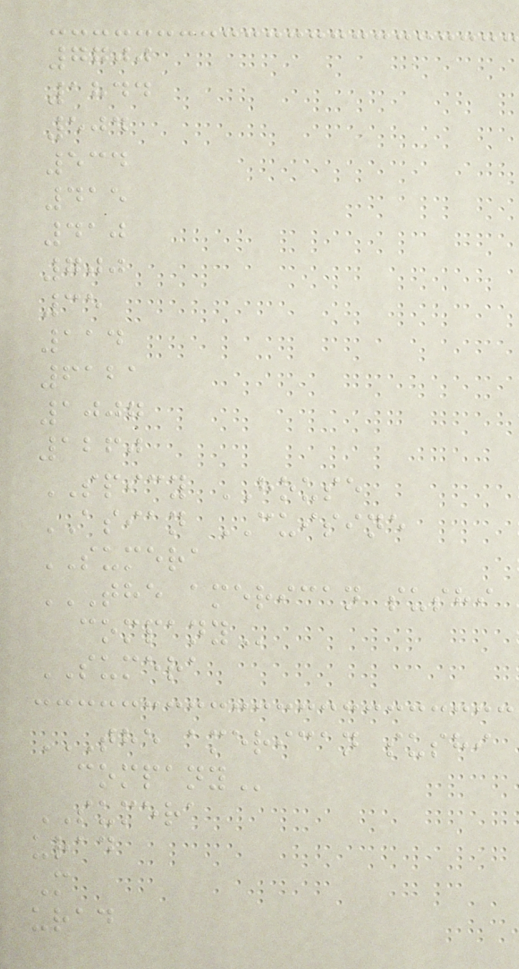7700
1844
504
534
415
410
700
35
114
6121
1007
1260
SPICY HOUSE
ASIAN CUISINE
SUMERA
THE AMERICAN SUSHI
COMPANY
SUMERA
THE AMERICAN SUSHI
COMPANY
SUMERA
urad
M
urad
